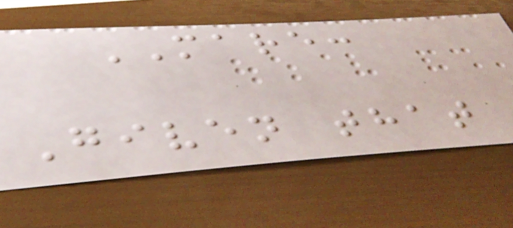MARE:
Given that
